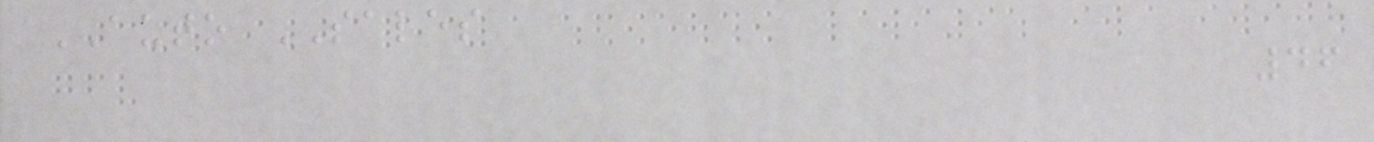AUTO SALES
46
